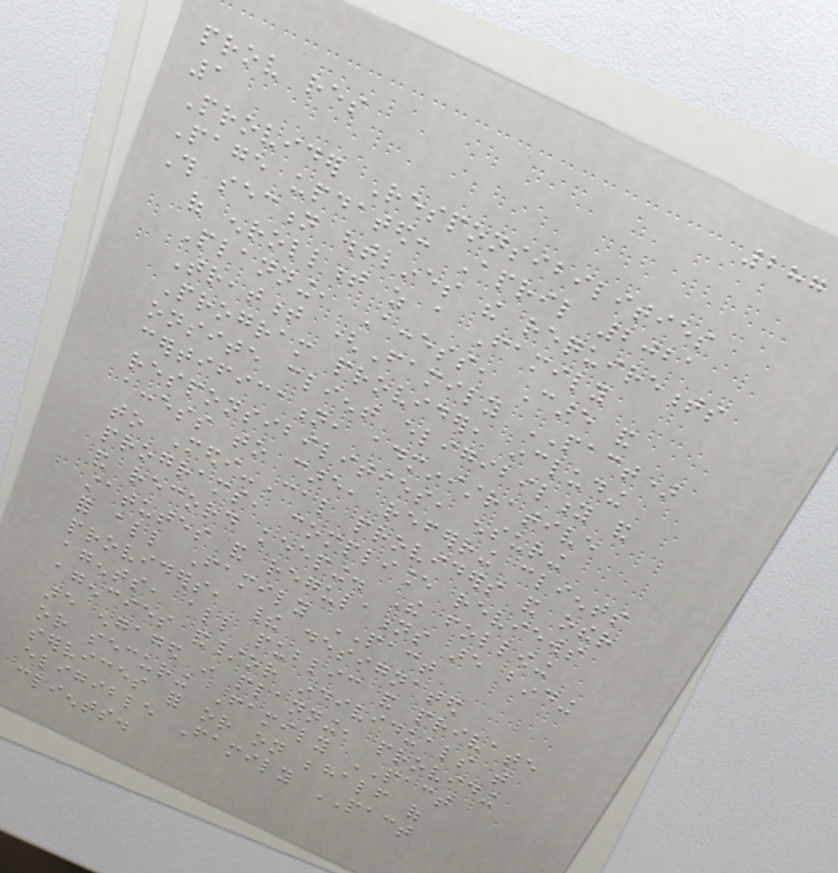287
prov res
1
Provider Responsibilities
Page updated: April 2021
This section outlines the requirements
of enrollment as a Family
Planning, Access, Care and
Treatment (Family PACT)
Program provider, including
onsite client eligibility and
certification, administrative
responsibilities, ensuring
access to care, referring clients
to Medi-Cal providers and other
programs, compliance reviews
and record keeping. The following
statutes and regulations are binding
for all Family PACT
providers, their designated
agents, all public and private
agencies and/or individuals that
are engaged in planning, providing
or securing Family PACT
services for or on behalf of
eligible Family PACT
clients.
